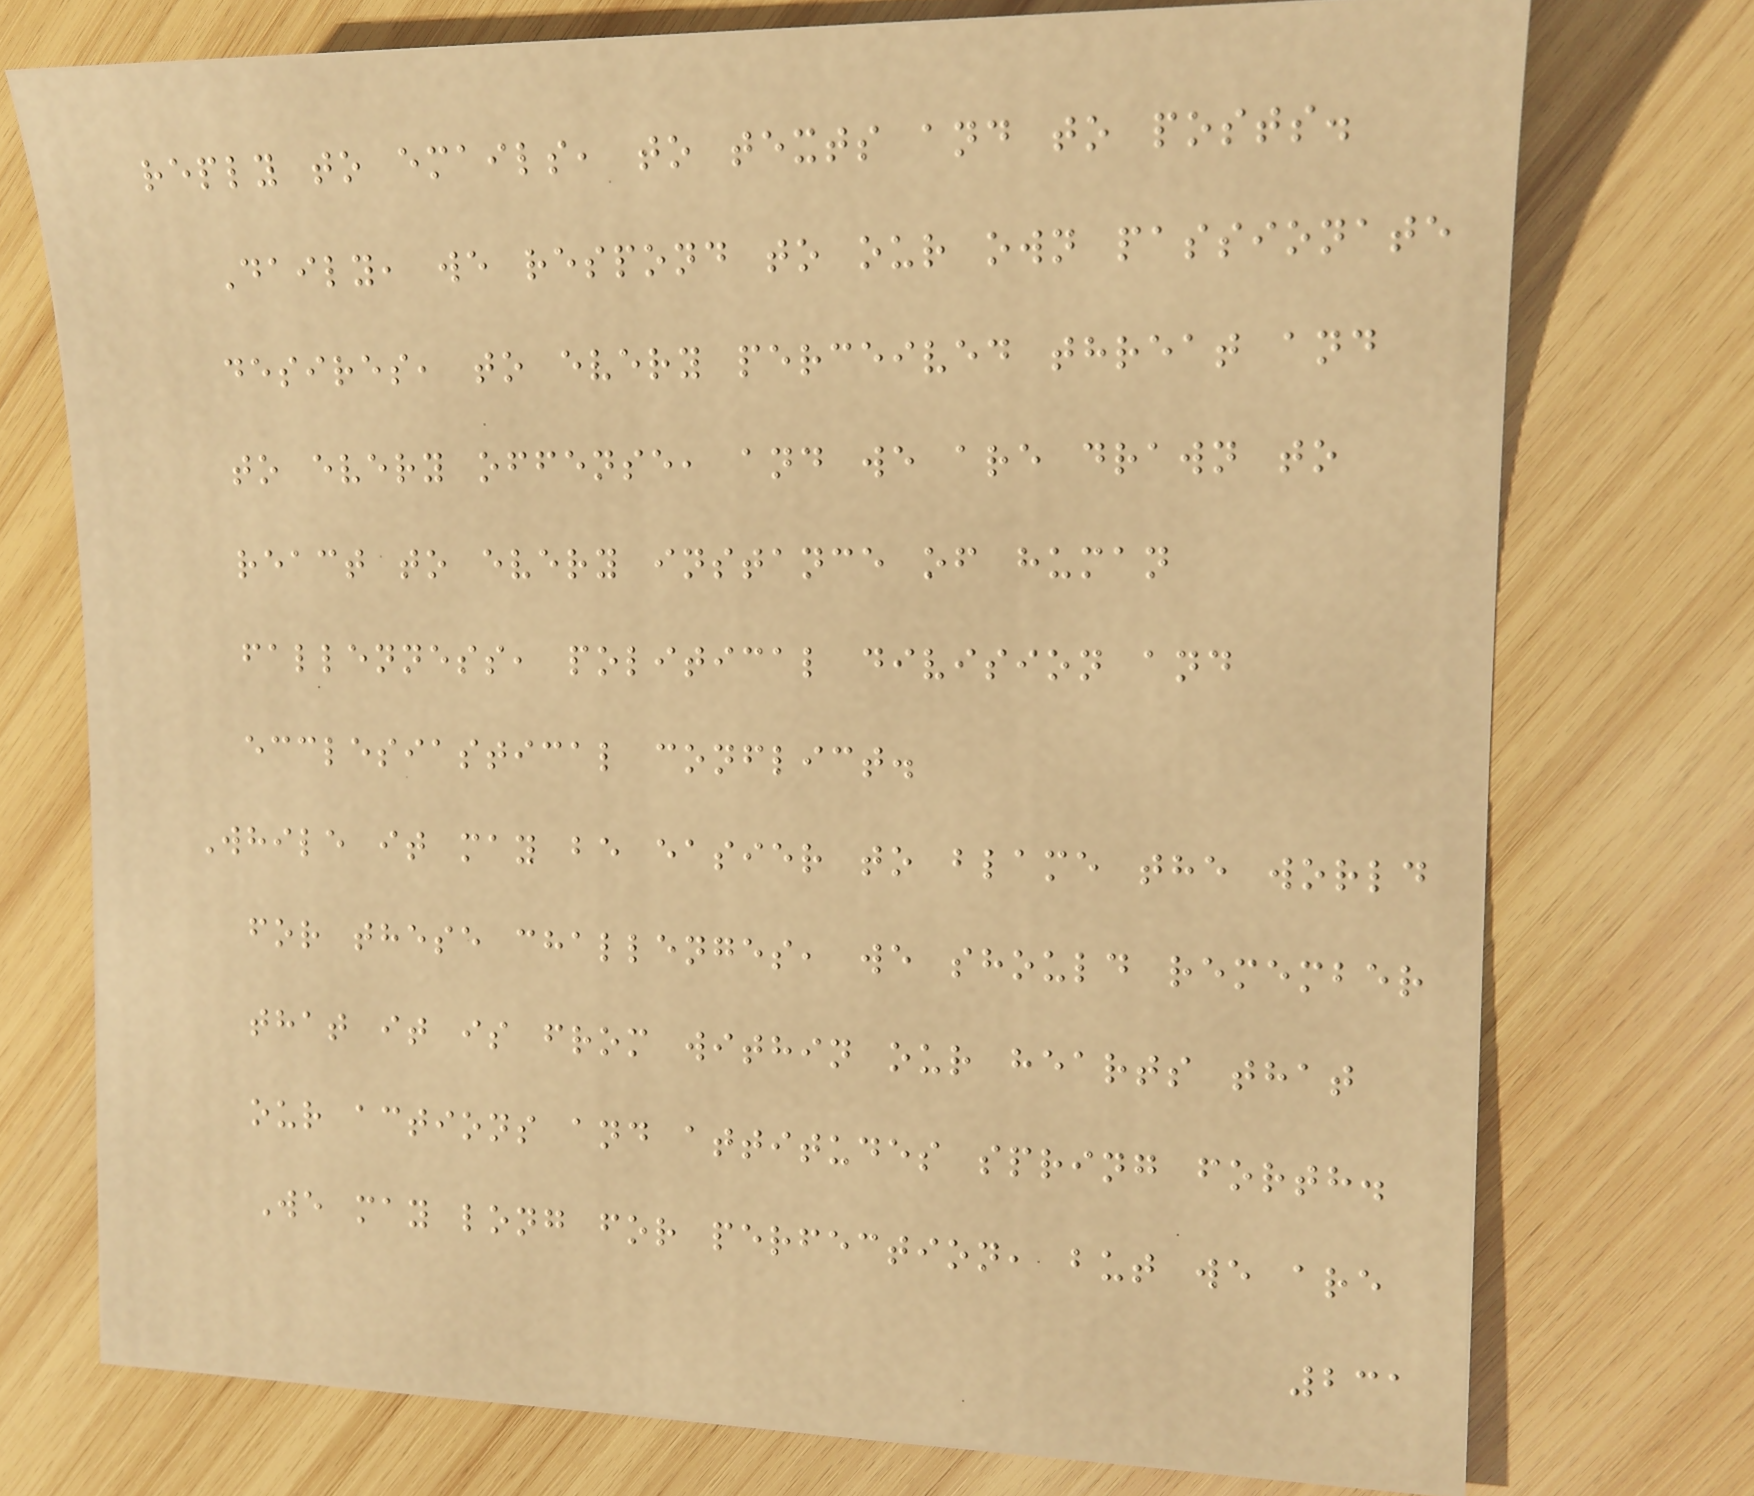reply to emails, to texts and to posts.
Daily, we respond to our own passionate
desires, to every perceived threat and
to every offense, and we are drawn to
react to every instance of human
fallenness, political division and
ecclesiastical conflict.
While it may be easier to blame the world
for these challenges, we should remember
that it is from within our hearts that
our actions and attitudes spring forth.
We may long for perfection, but we are
231
